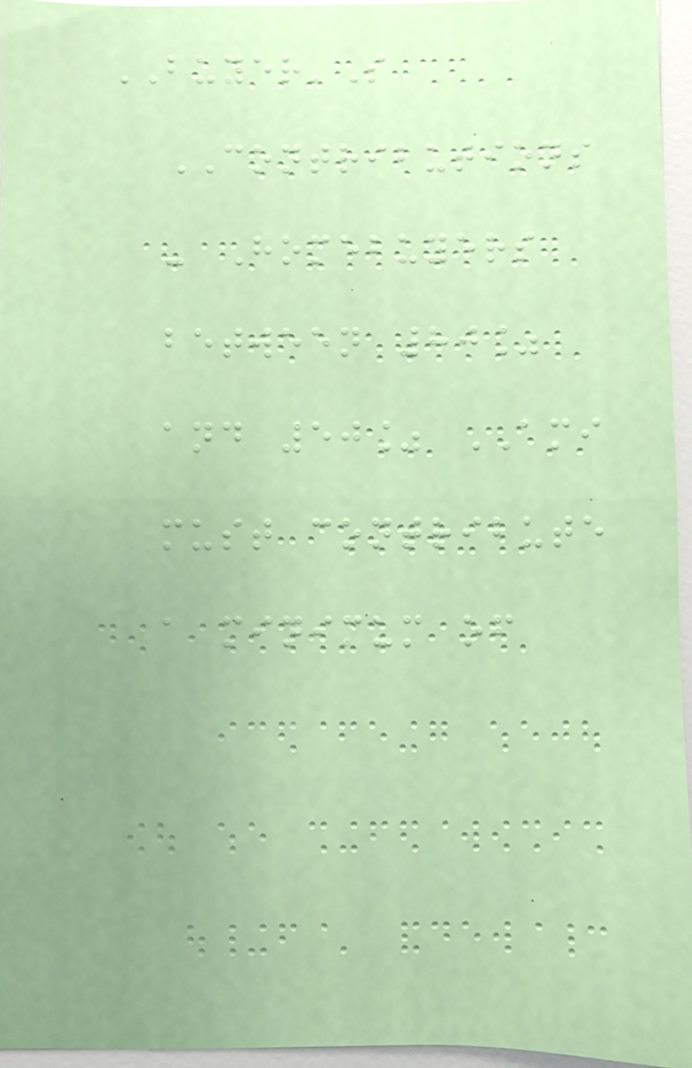BUYER'S
CONTRIBUTIONS
- Homebuyers
between 80%
and 50% AMI
must contribute
a minimum of
